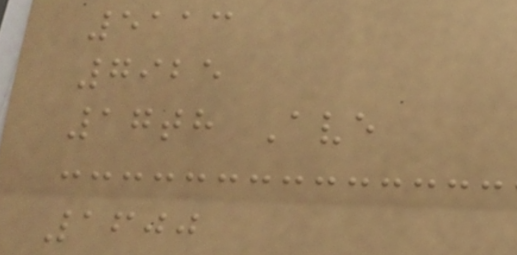5113
7925
17th Ave
1600
